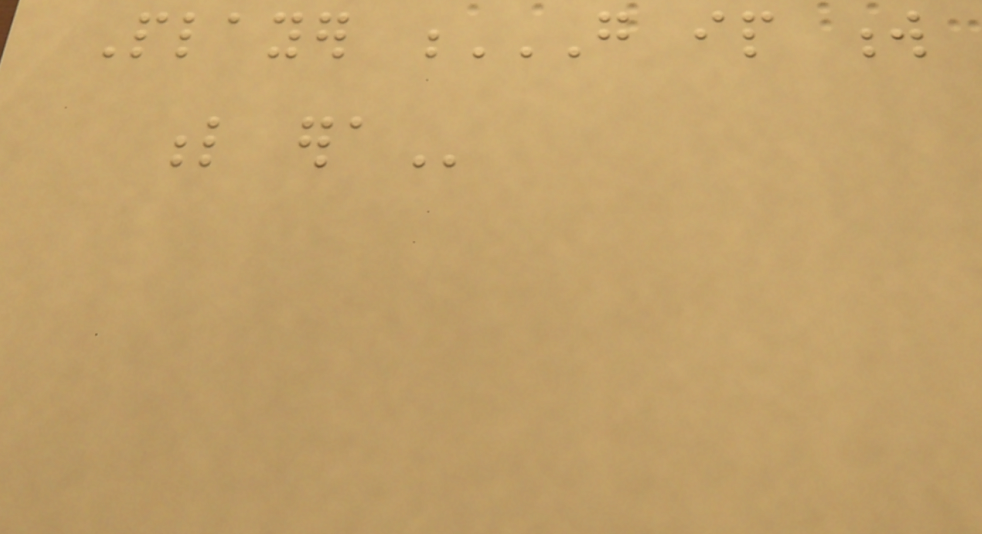Player G IP W
L ERA
